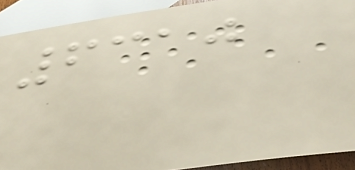6310
